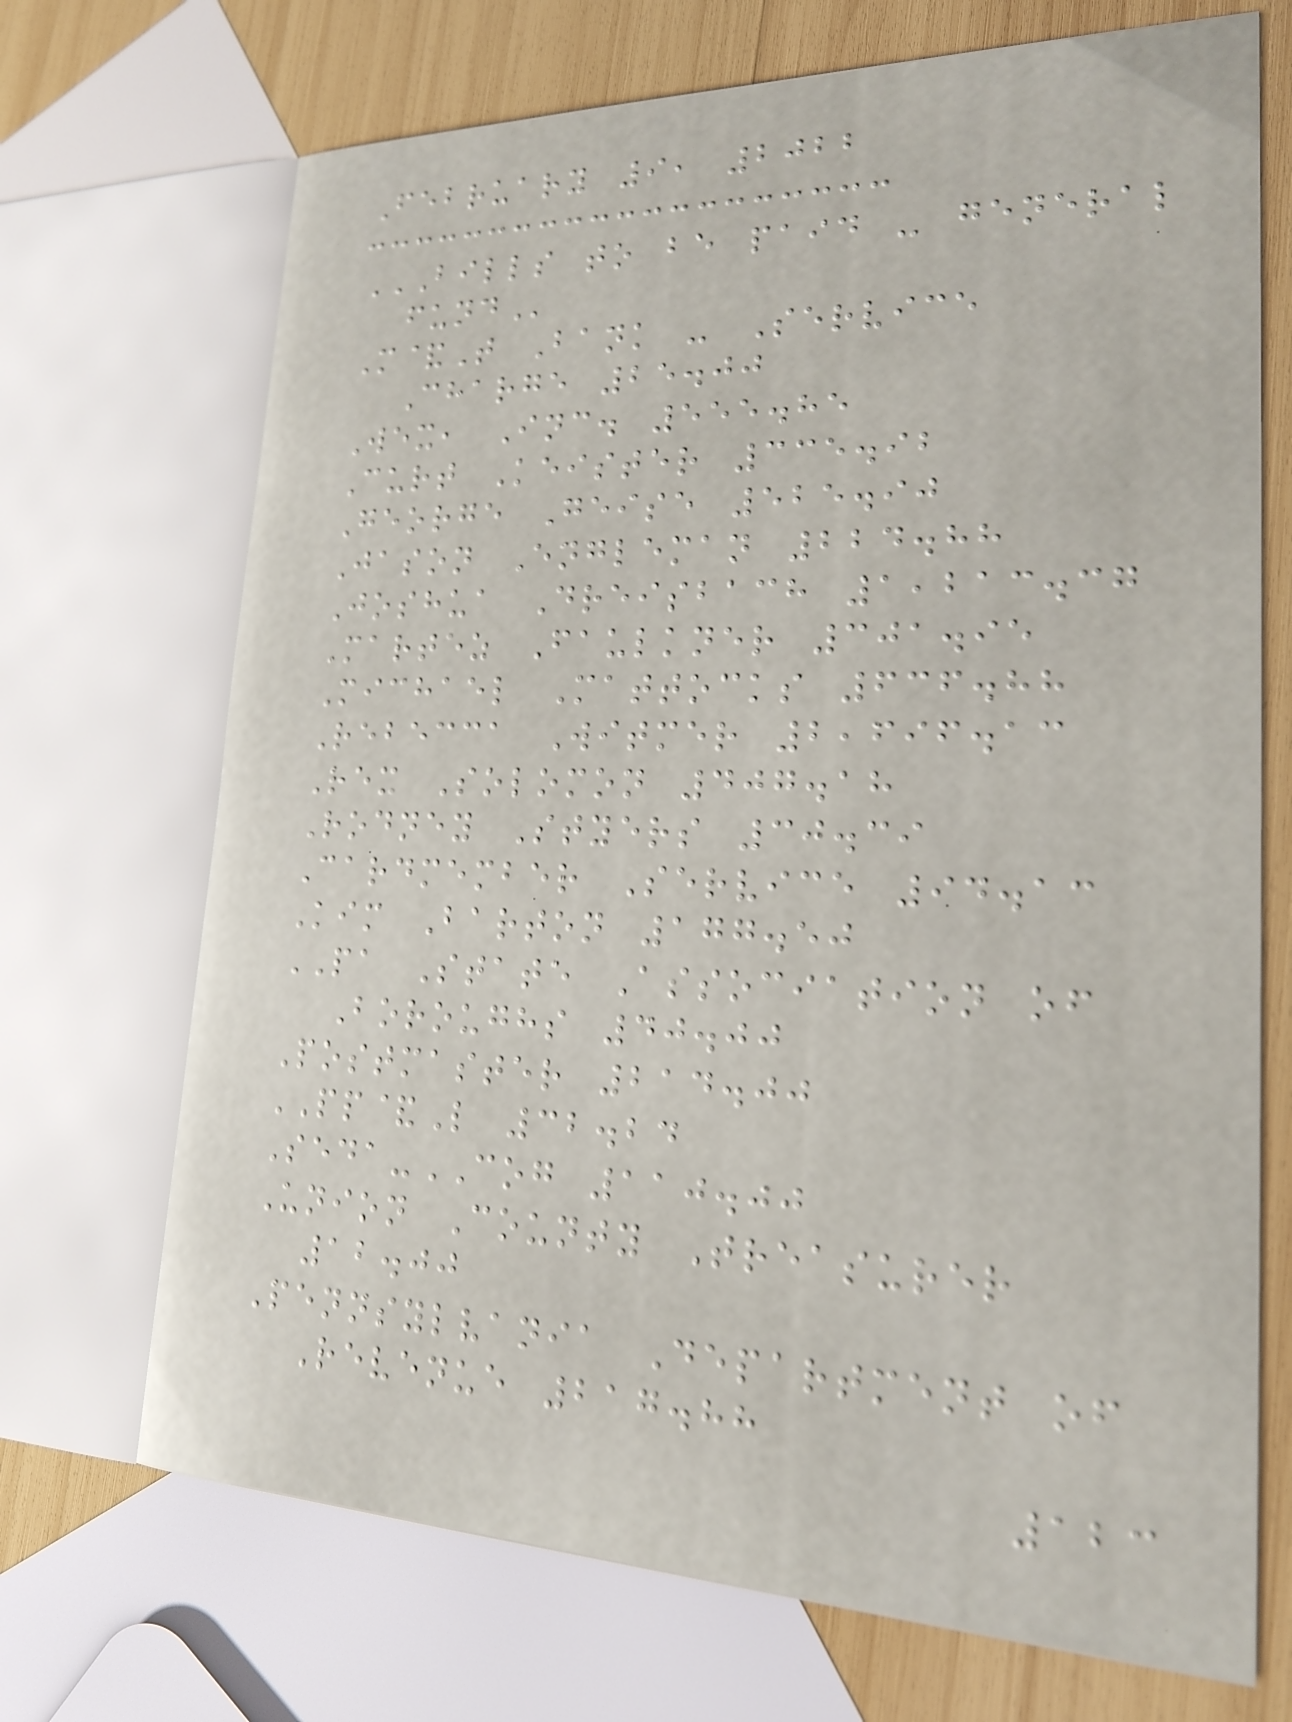February 9, 2022
BILLS TO BE PAID - GENERAL
FUND
M&T Bank - Service
Charge 25.00
Wex, Inc. 555.85
Curt Keister 335.92
George Geise 525.90
Jason Engleman 224.88
Joshua Dreisbach 1,213.37
Martez Faulkner 301.95
Michael Mattocks 636.88
Rebecca Witmer 2,696.13
Rex Solomon 407.18
Rodney Styers 30.39
Cardmember Service 94.13
Kim Barton 177.50
PA State Association of
Boroughs 40.00
Postmaster 214.00
PP&L 32.24
Seda-COG 110.00
Union County Treasurer
12.00
Pennsylvania Department of
Revenue 217.88
123
